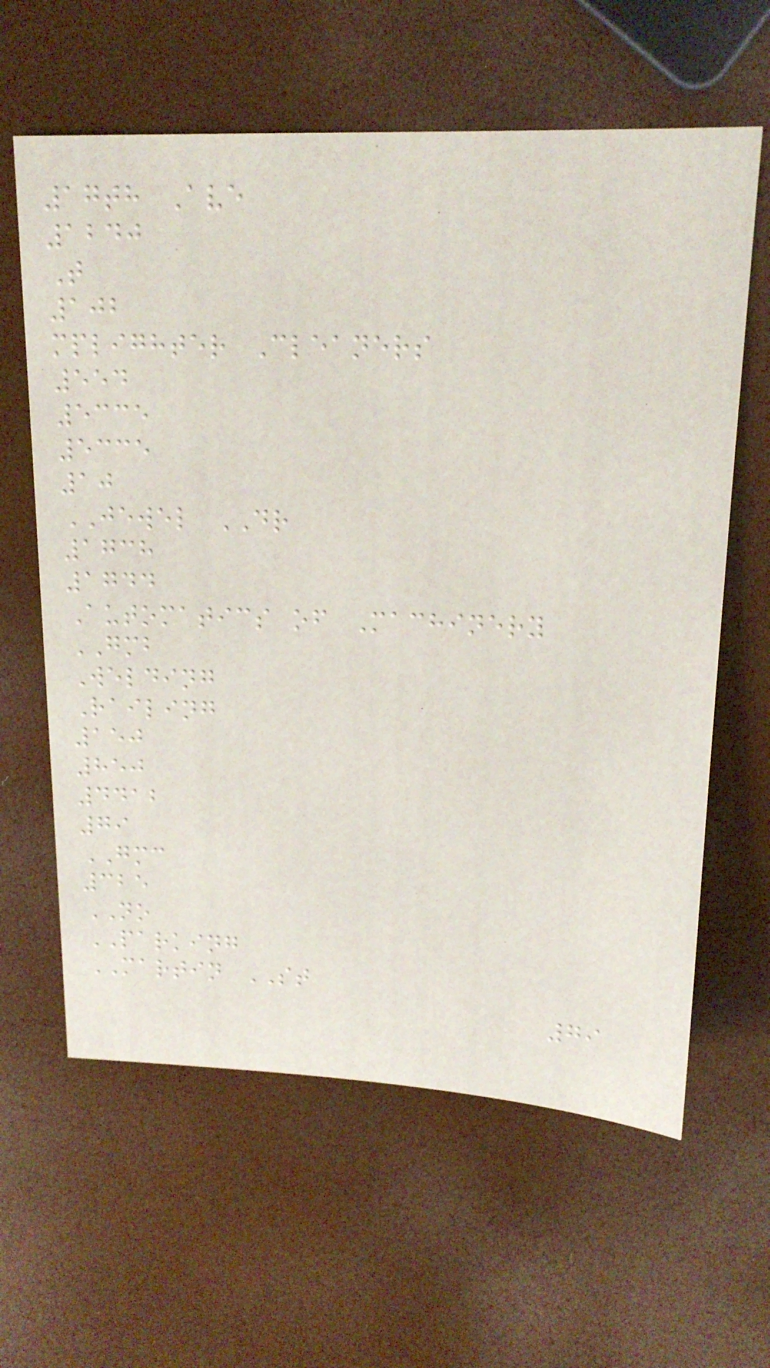17th Ave
1240
T
102
mplighter Cleaners
554
5335
5335
10
JEWEL DR
1738
1744
Automatics of Machinery
GMB
Welding
Railing
150
850
4412
79
GMC
325
NO
PARKING
MARTIN ST
79
